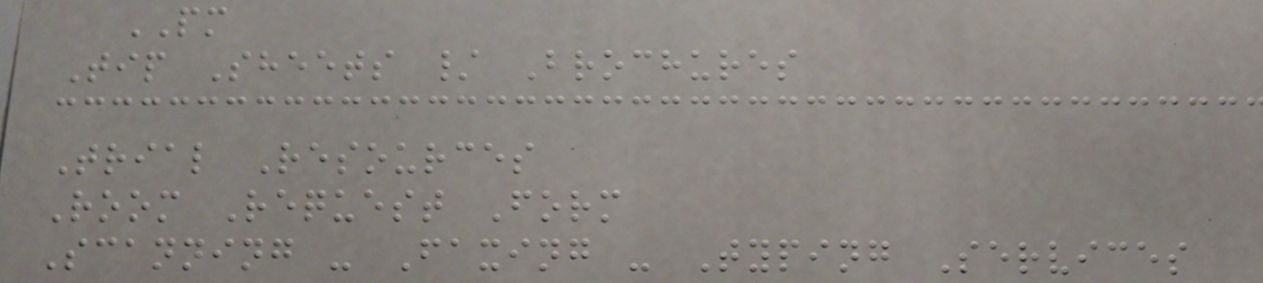PM
Tip Sheets / Brochures
Trial Resources
Room Request Form
Scanning - Faxing - Typing Services
